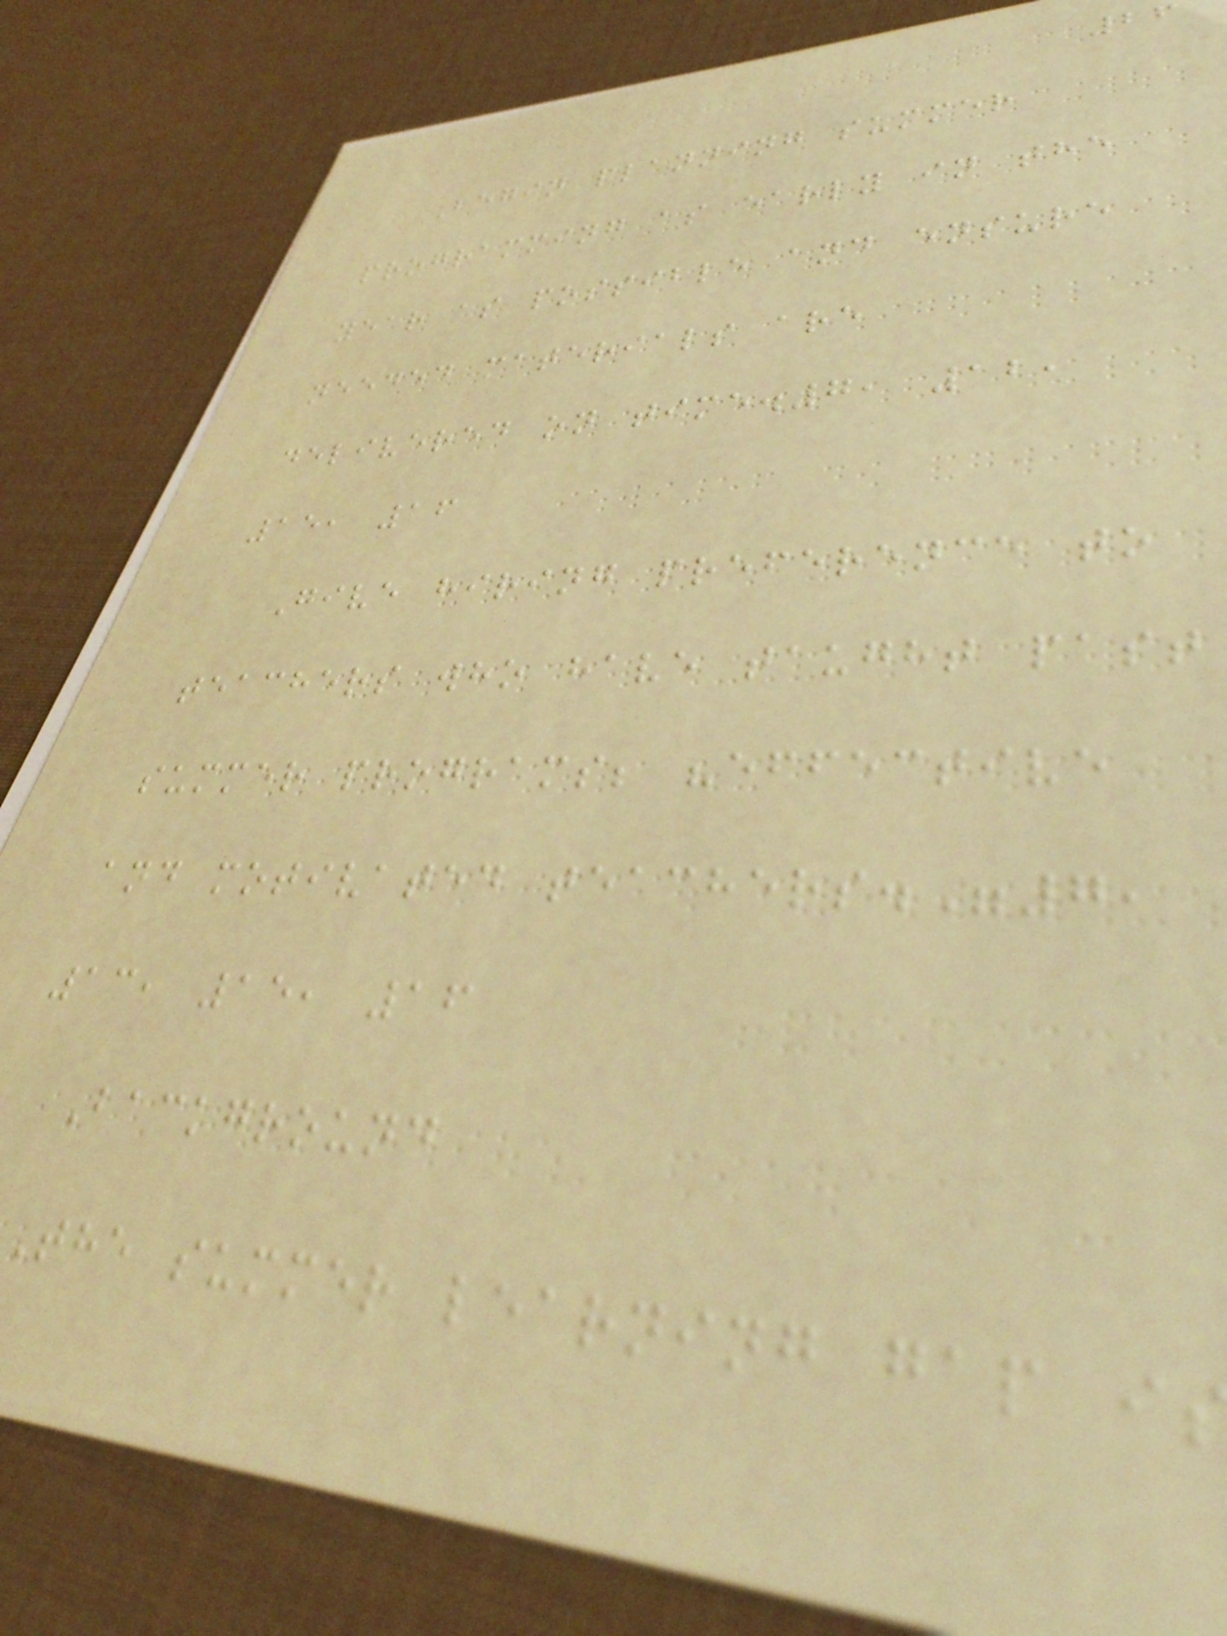26
Begin planning summer
programming as early in the
year as possible and ensure
needed materials are
delivered on time.7, 12,
15, 16
Give hiring preference to
teachers who have taught past
summer programs; "effective
and motivated teachers."7,
13, 15, 16
Background
The summer learning gap i
